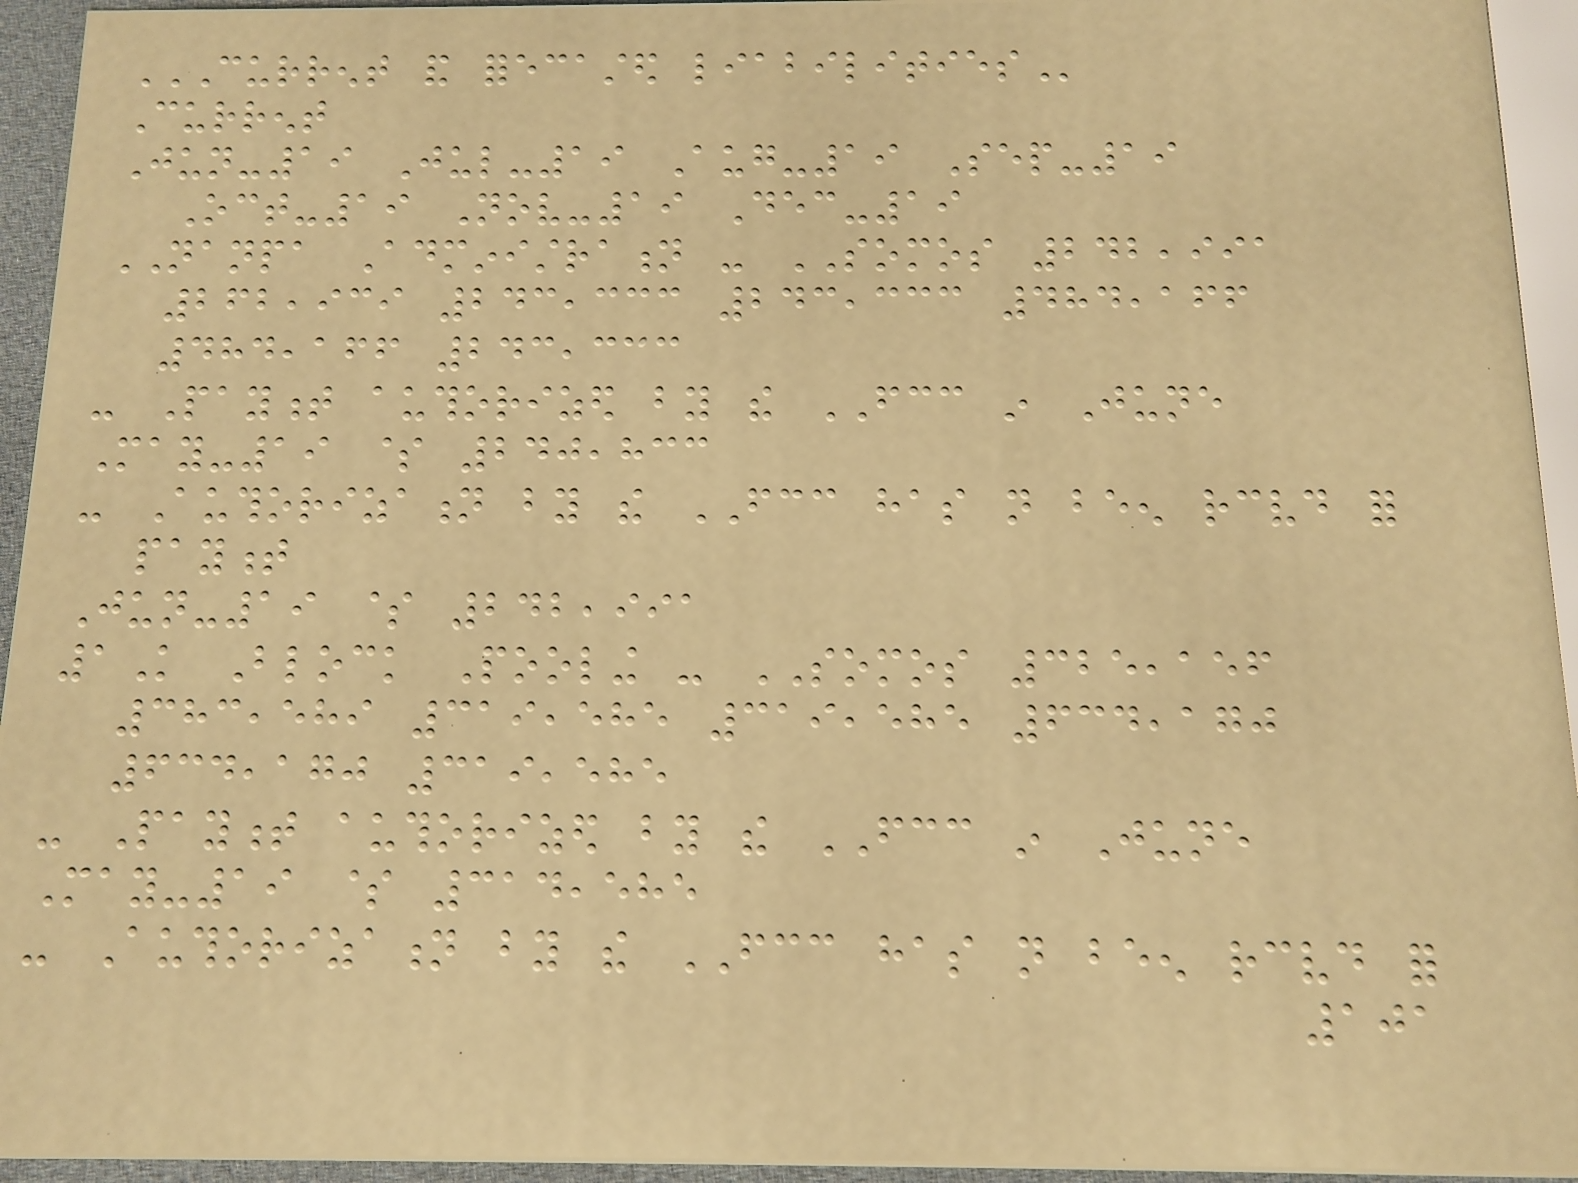CURRENT AND FORECASTED LIABILITIES
Current
Jun-19 Jul-19 Aug-19 Sep-19
Oct-19 Nov-19 Dec-19
NANPA Administration - SOMOS 242,991
262,939 243,333 243,333 484,166
484,166 243,333
- Payment authorized by the FCC in June
May-19 $ 240,833
- Authorization by the FCC has not been received for
payment
Jun-19 $ 242,991
1K Block Pooling - SOMOS 325,156
383,589 319,585 319,585 634,170
634,170 319,585
- Payment authorized by the FCC in June
May-19 $ 314,585
- Authorization by the FCC has not been received for
101
